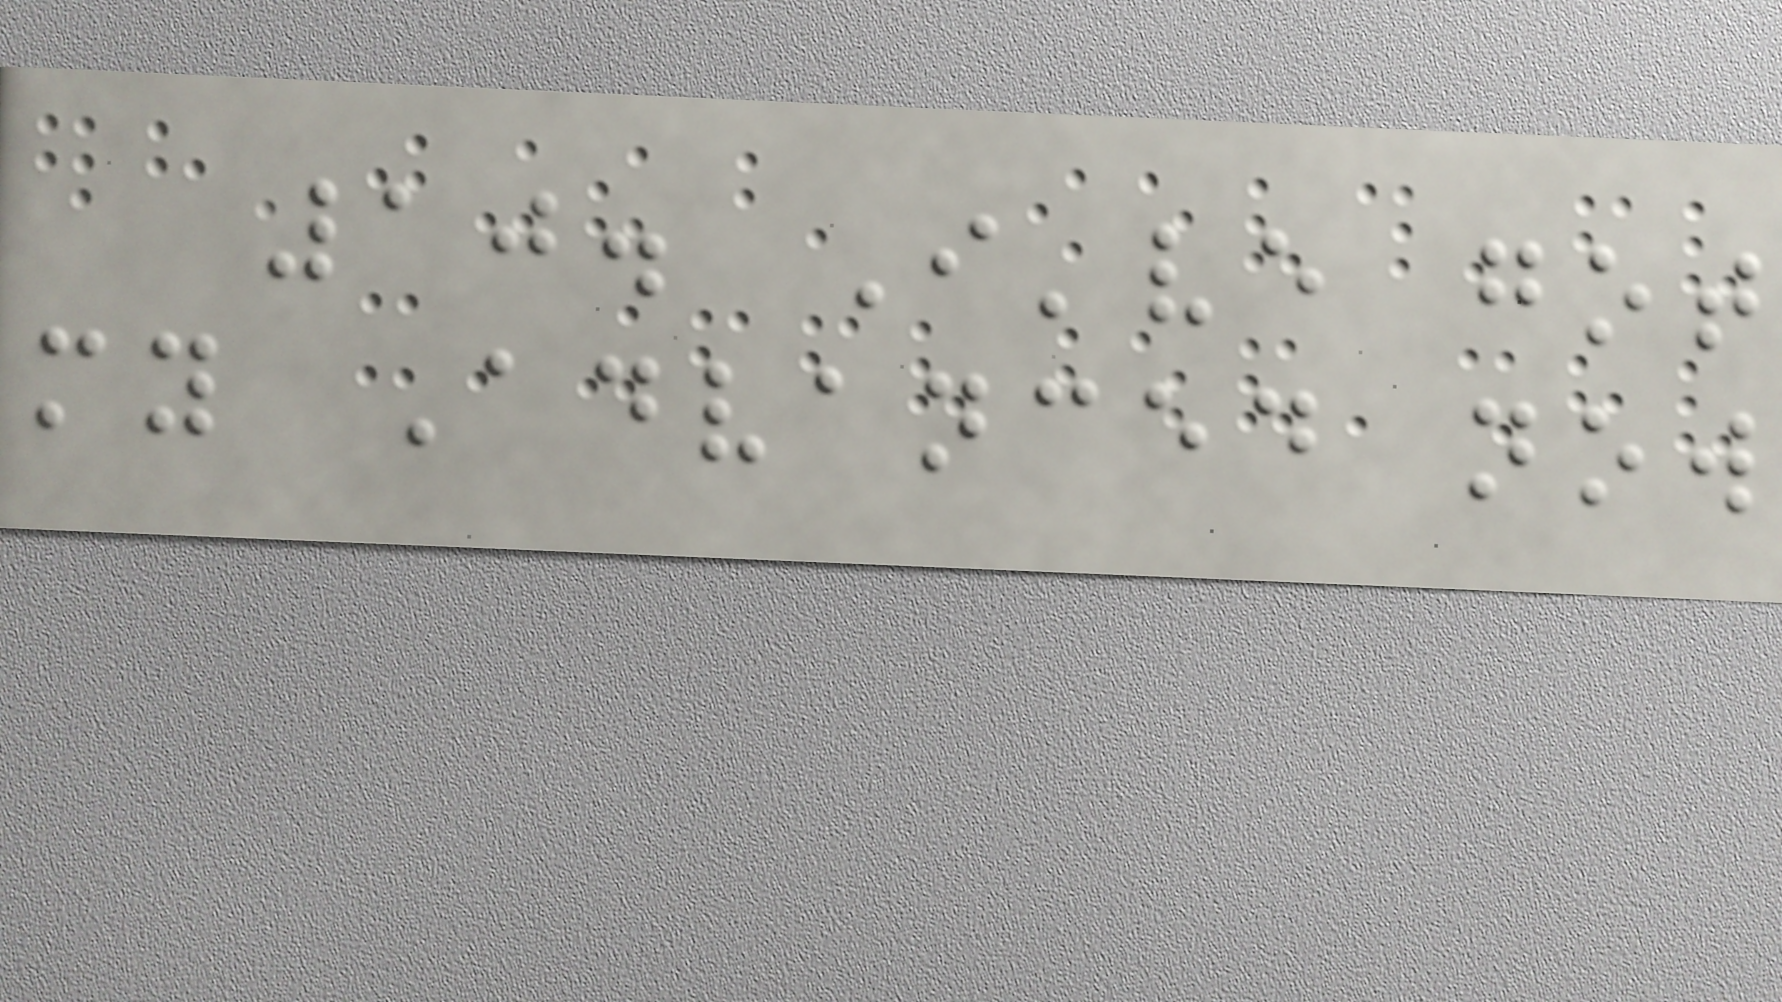10. I've got
my Advanced now
